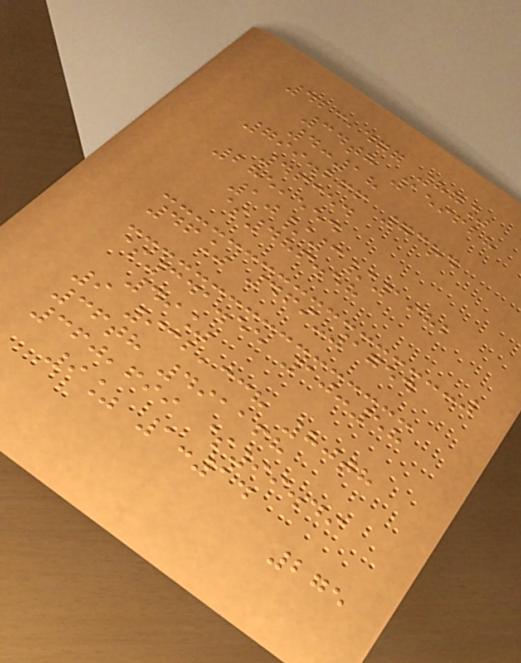423,477 87%
34th 159628
4:18
799.266 73rd
46354
285,554
10/3/1982
$486.58
46% 469-1754
$341.55 10:58
49%
9 932,338 80th
36th 491168
360,699 $99.49
9% 1:14
275
